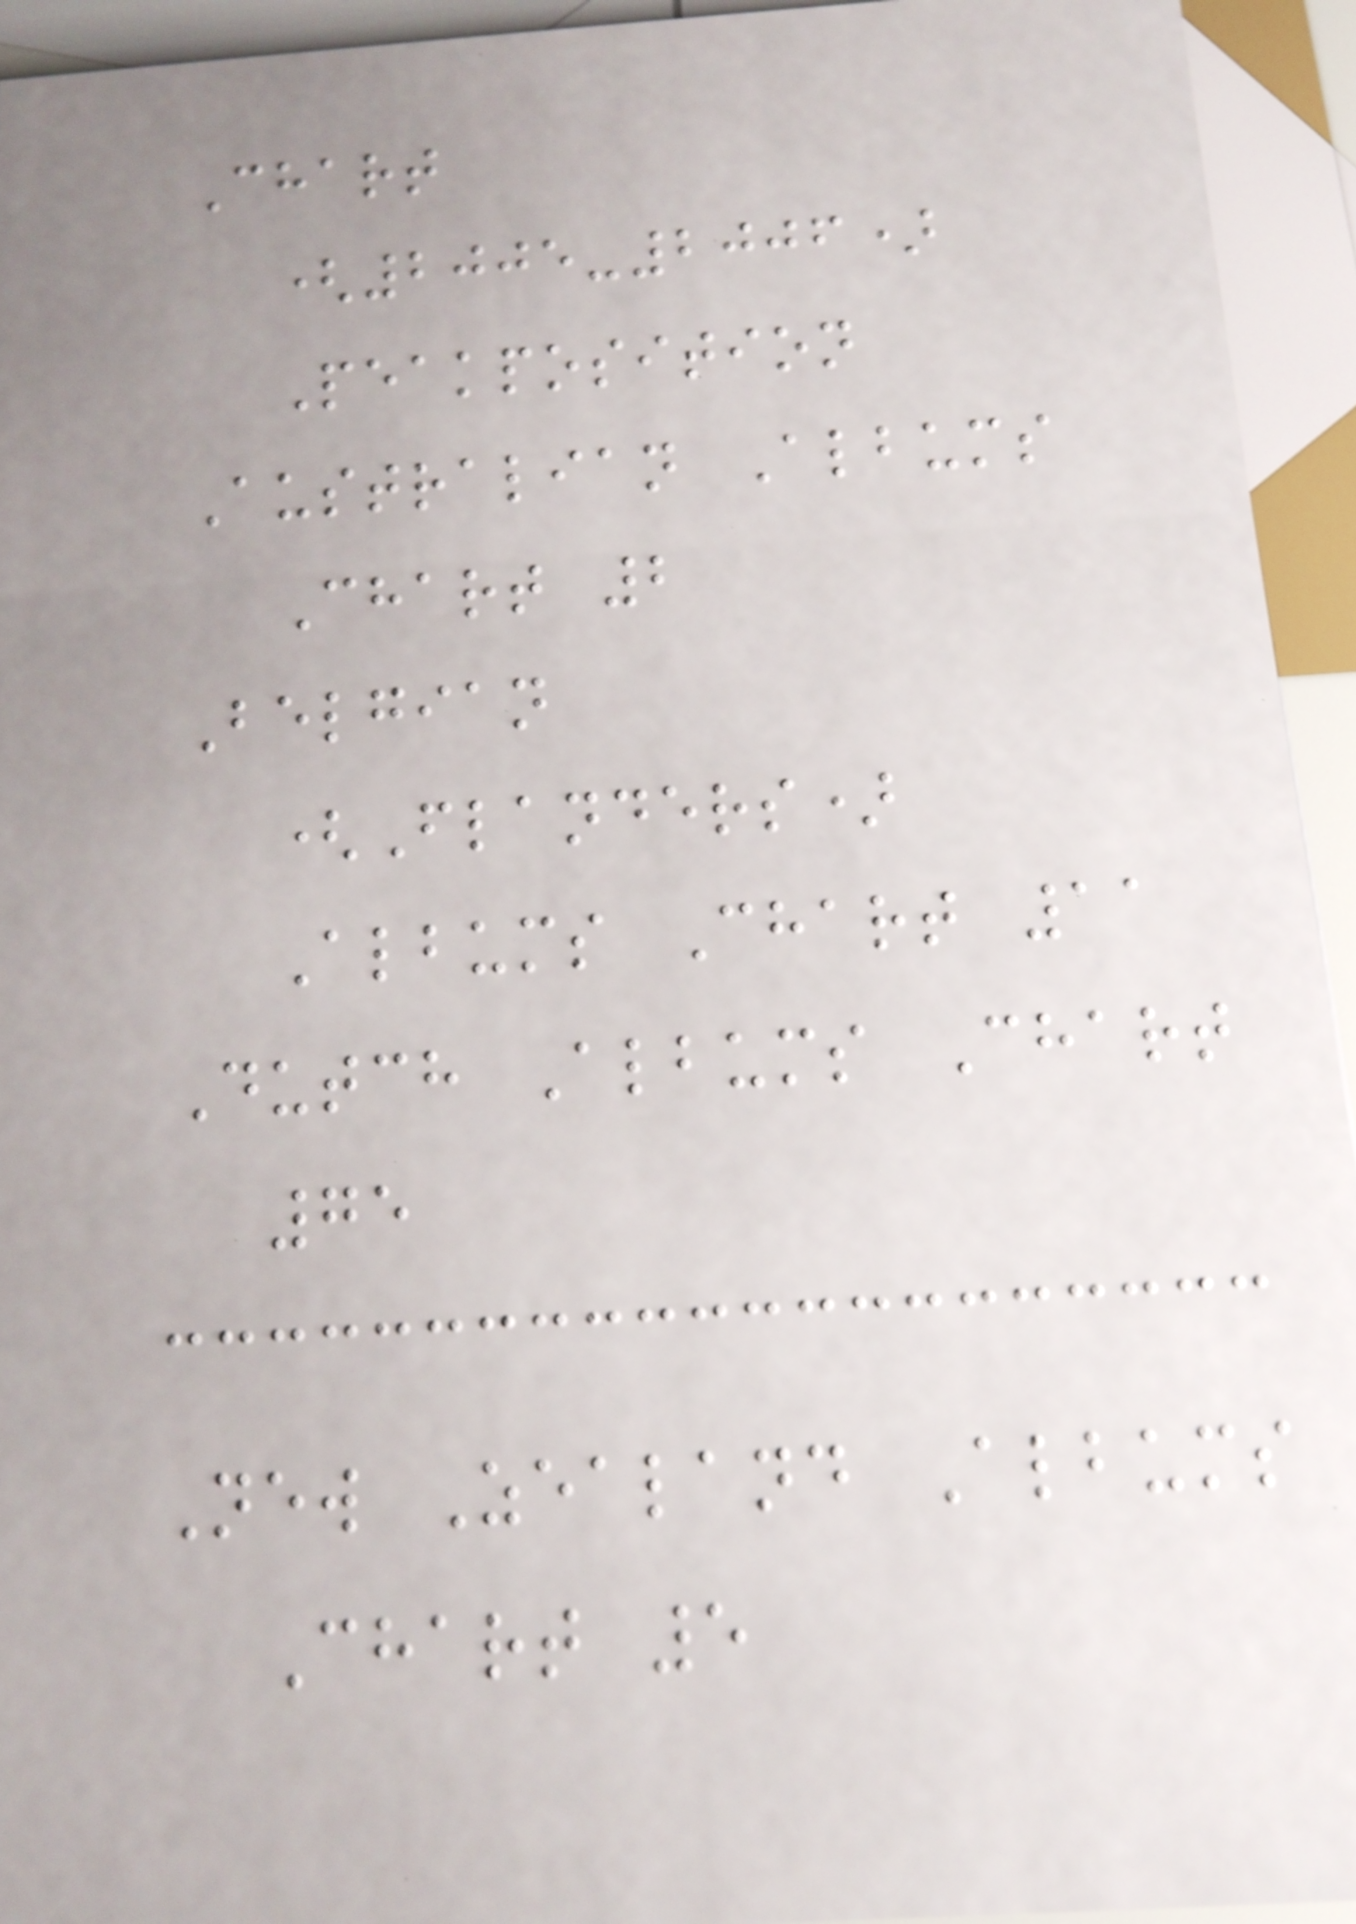Chart
(2005-2006)
Peakposition
Australian Albums
Chart 2
Belgian
(Flanders)
Albums Chart 11
Dutch Albums Chart
75
New Zealand Albums
Chart 5
